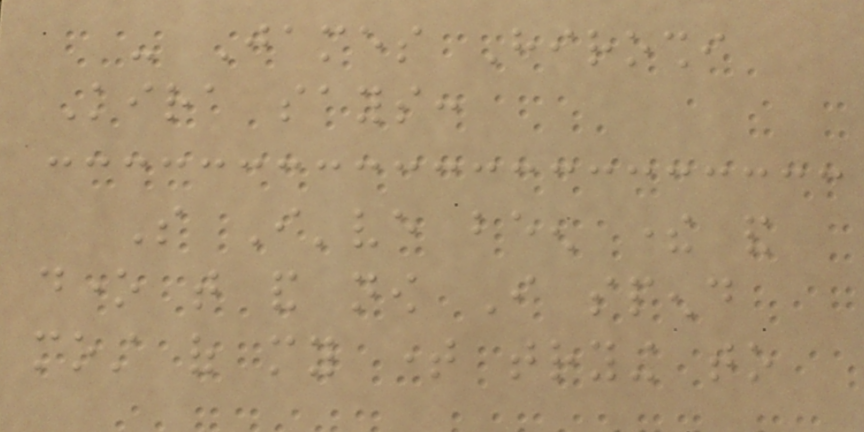- James Hiroshi
Kira says:
So I've been there and
done that and now I spend
most of my time trying to
